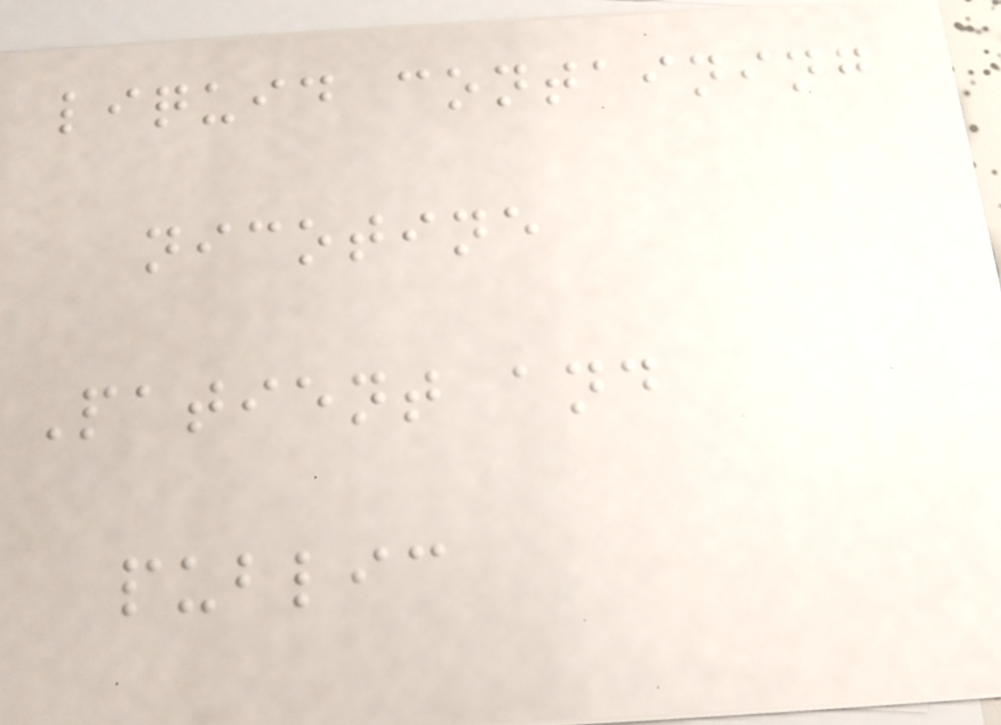liquid containing
nicotine
Patient and
public
